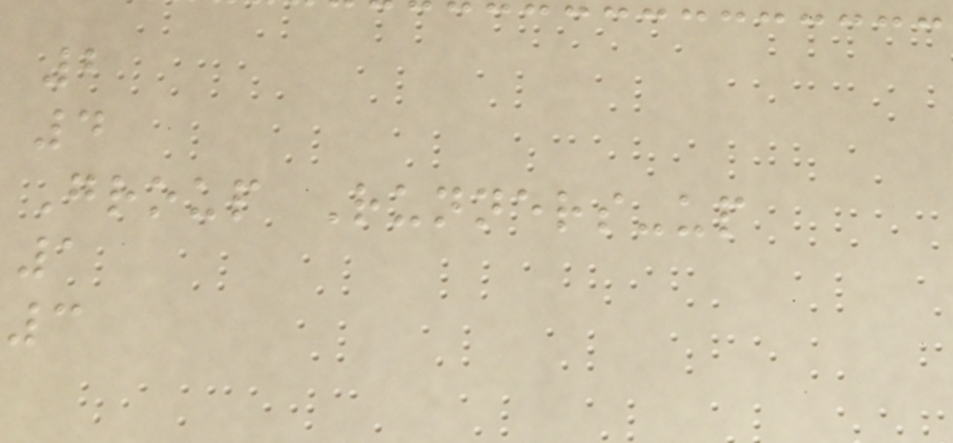2
4
Group Runners-up
1
3
